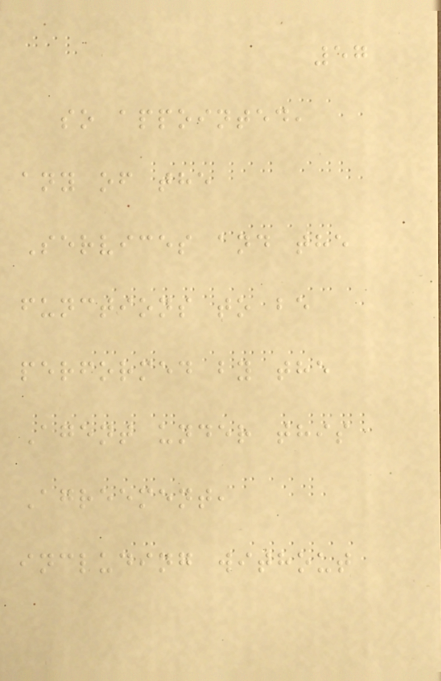57
so appointed,
any of the
Services and the
functions to be
performed by the
Agent under this
Agreement,
including without
